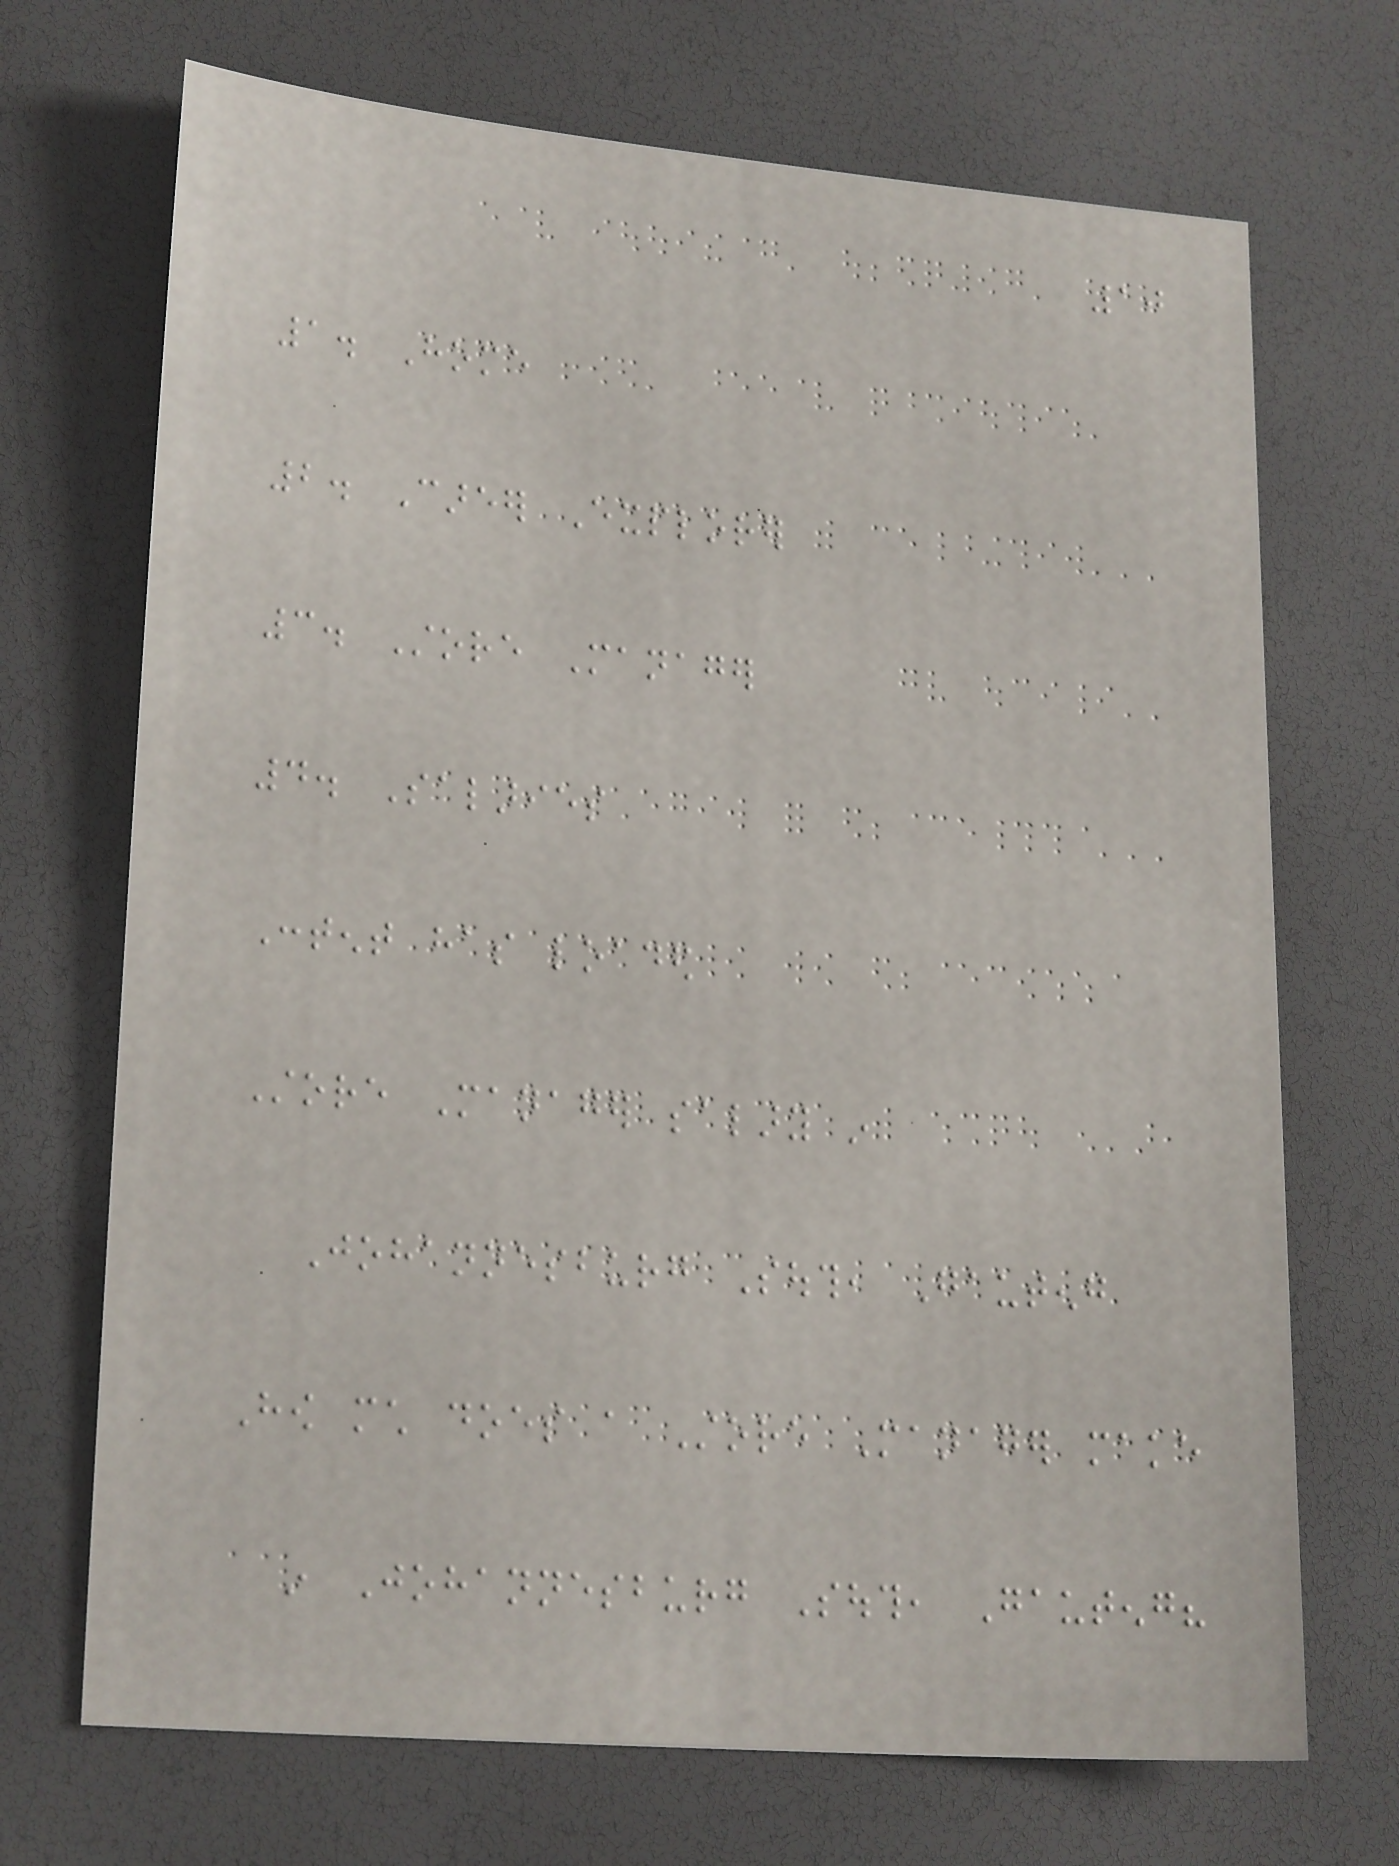10
1. Home
2. Career Explorer
3. Store Manager
4. Salaries
Content has loaded
Store Manager salary in
Johannesburg South, Gauteng
How much does a Store Manager make
in Johannesburg South, Gauteng?
